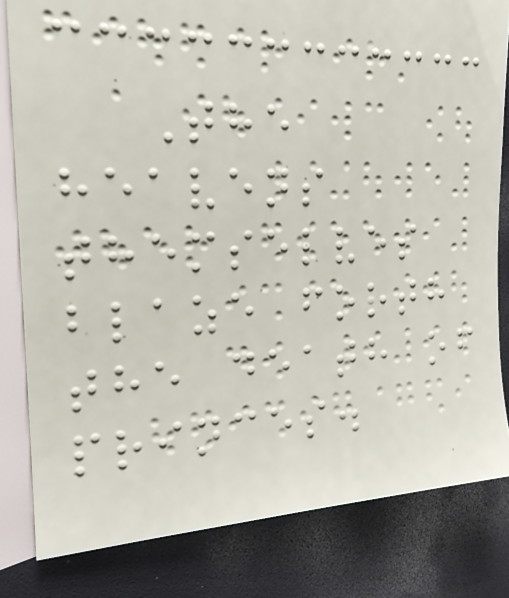The
heavens
themselves
blaze forth
the death of
princes.
